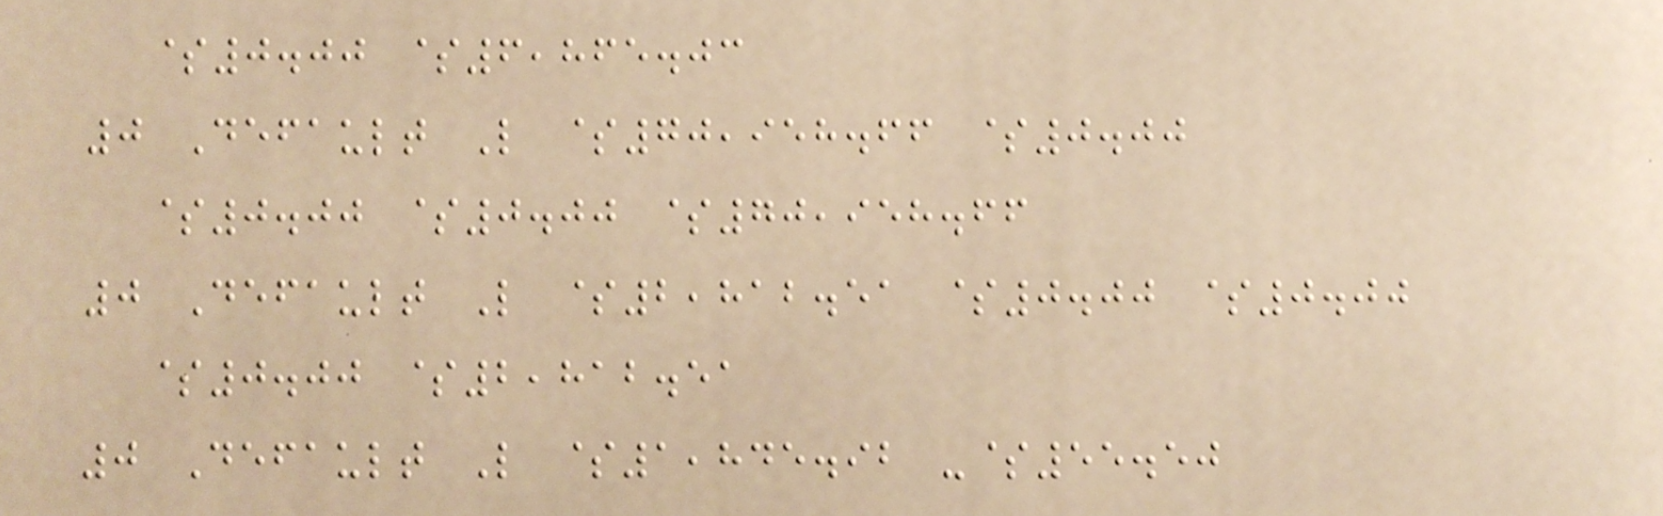$0.00 $6,865.03
0 Default L $70,958.66 $0.00
$0.00 $0.00 $70,958.66
0 Default L $2,812.51 $0.00 $0.00
$0.00 $2,812.51
0 Default L $1,845.92 -$55.50
